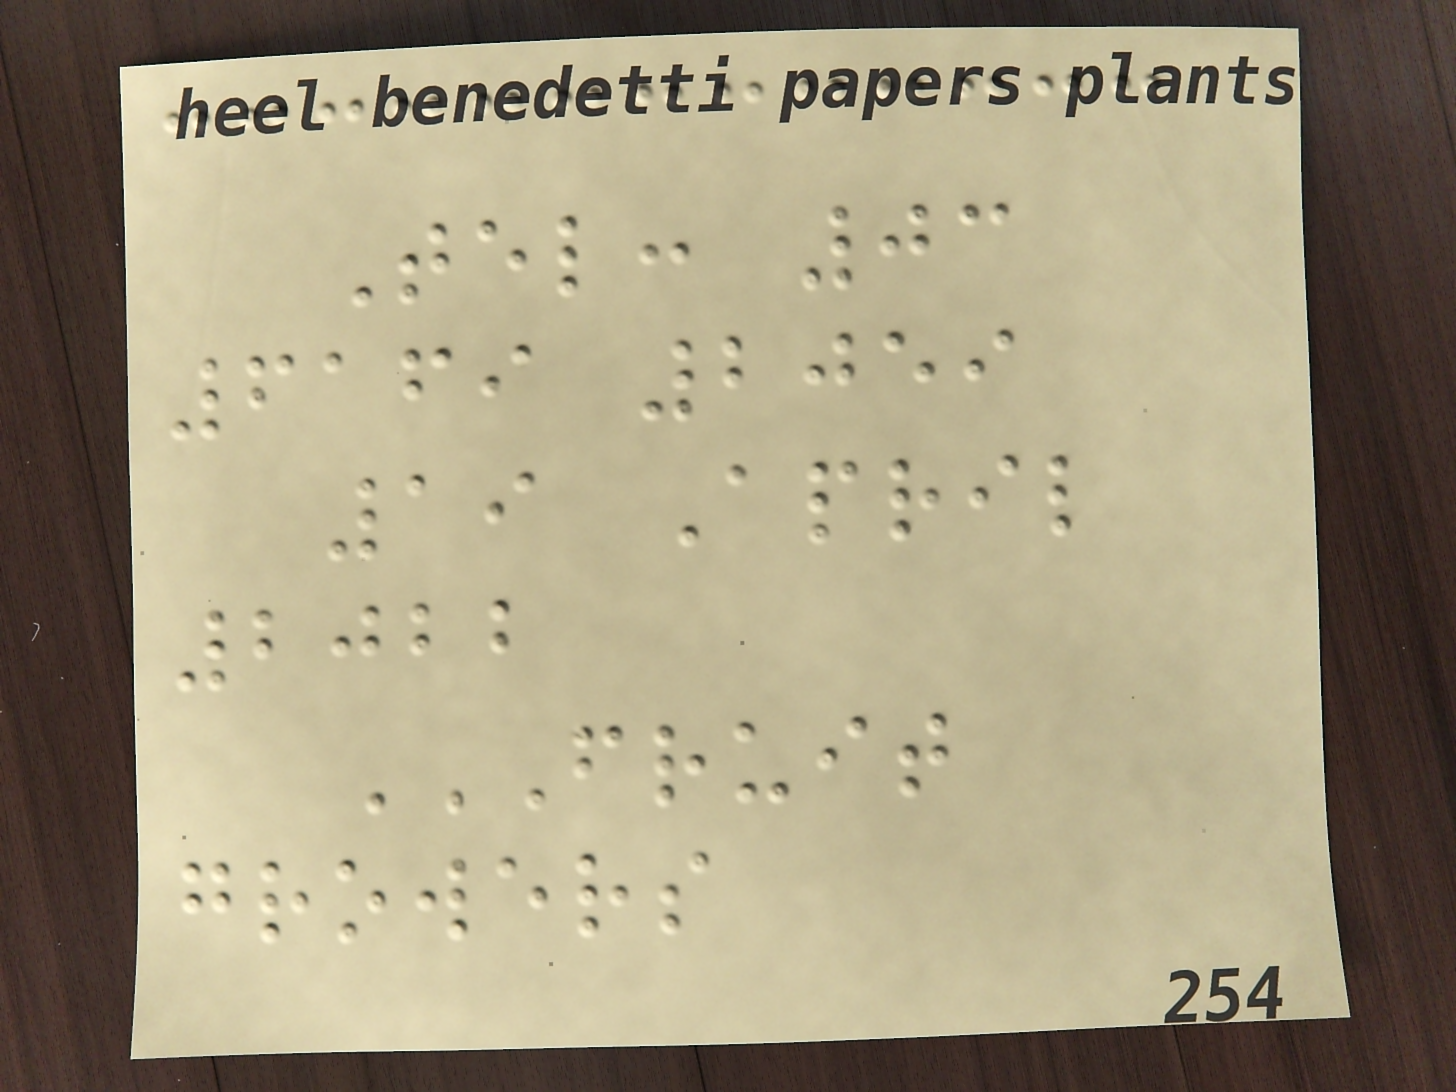Tel: 03
6169 2059
19 April
2022
FRUIT
GROWERS
